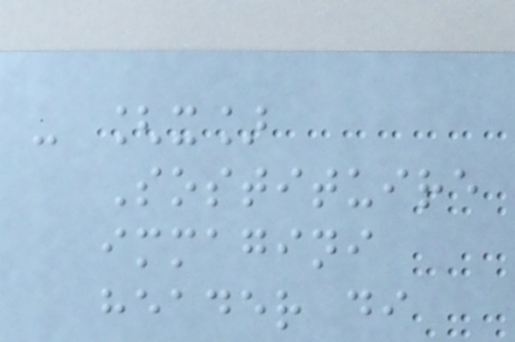- [x]
Sostituire
immagini
header di
